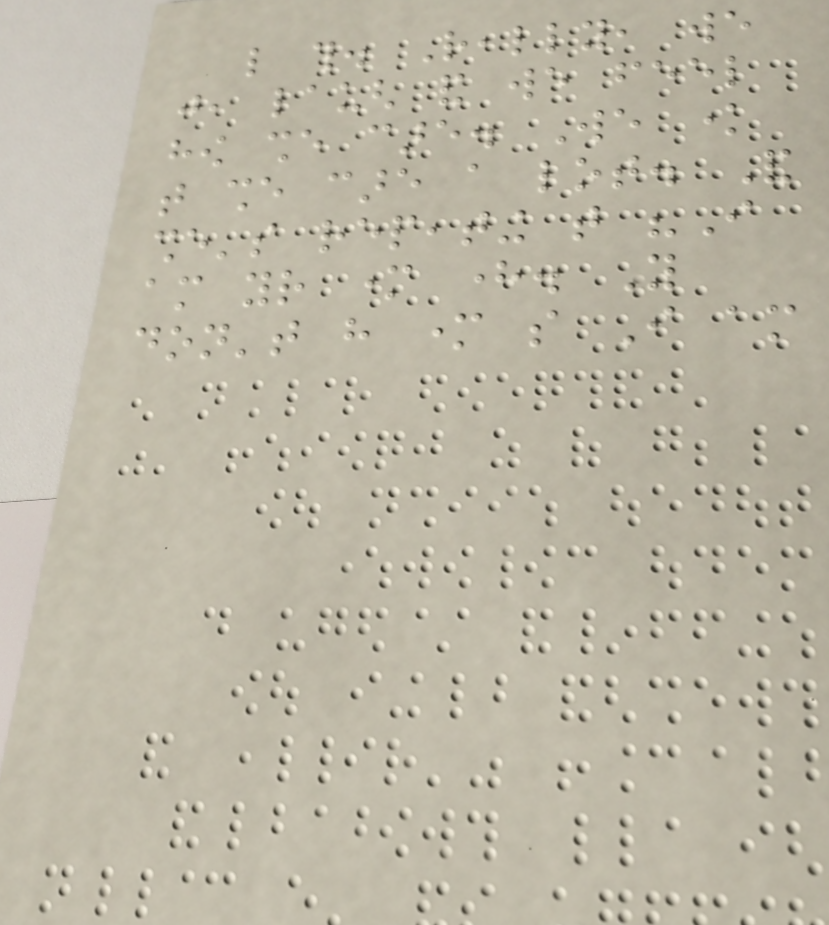like this. Really, we
just, laugh and we feel
how she care. We know
that she care a lot. And
she's repeating that "I
am your mother here. You
don't have mother so I am
